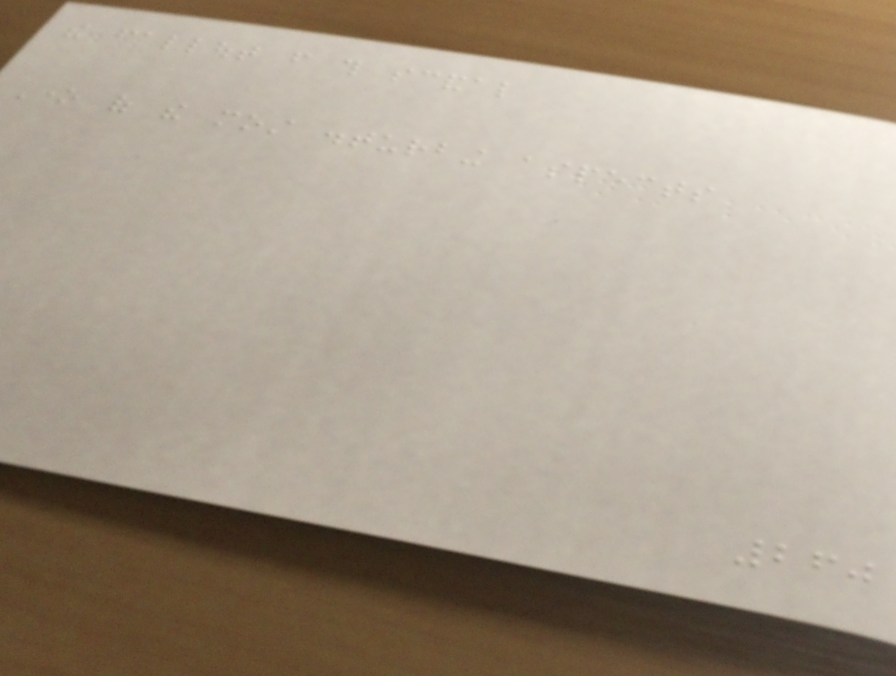the fallout from this scandal
One of the most disturbing aspects
260
